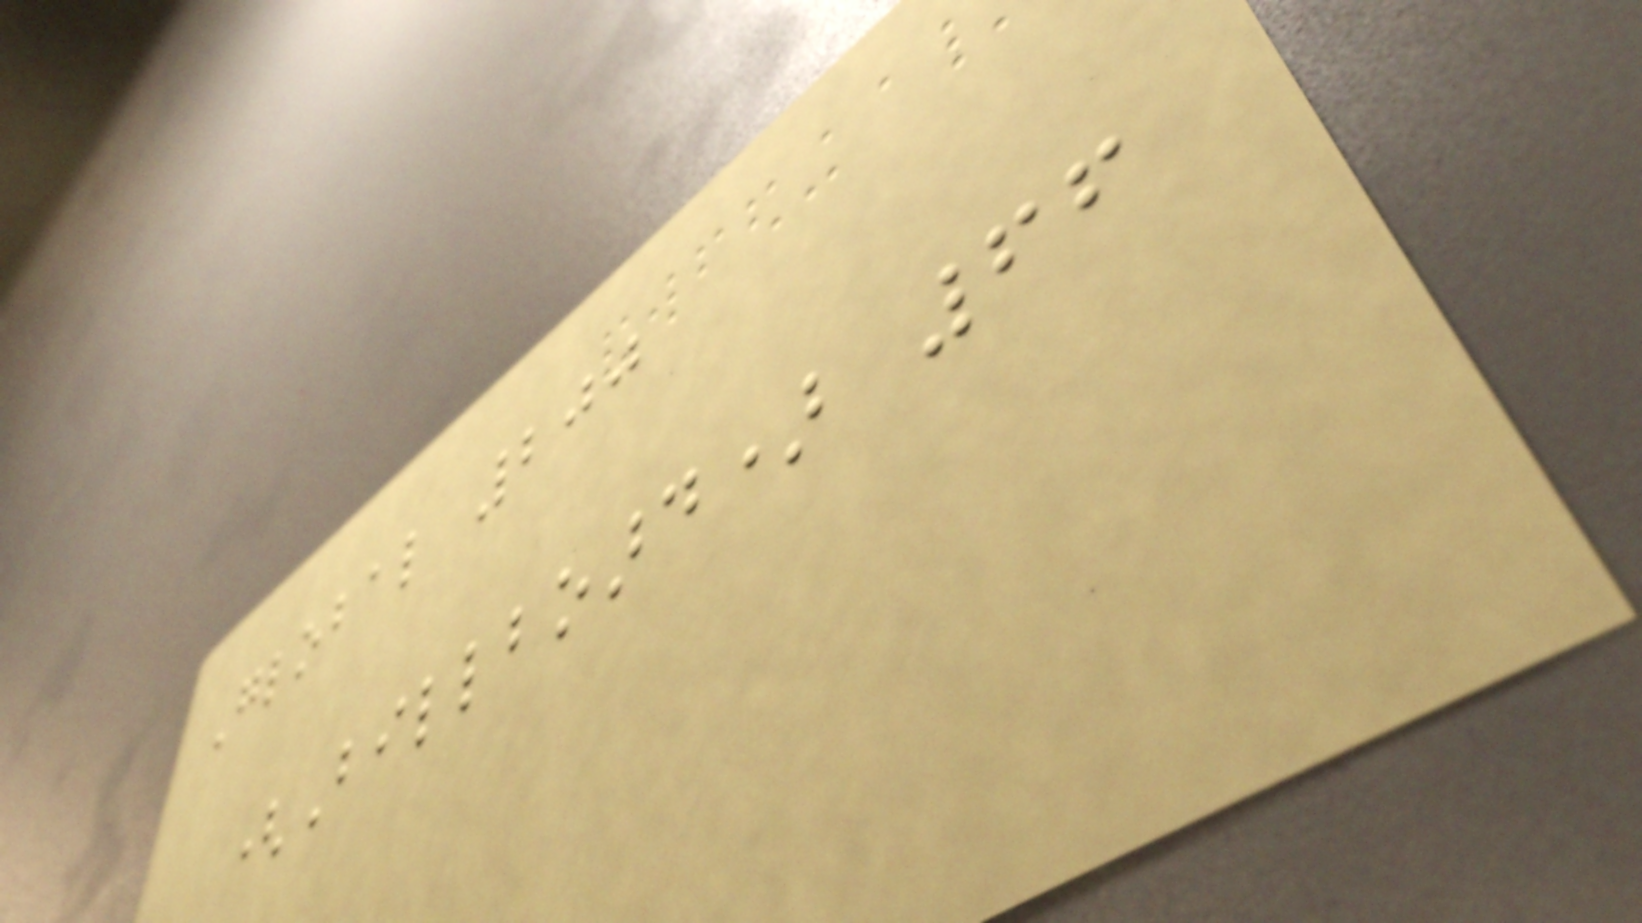Global 200
(Billboard) 66
